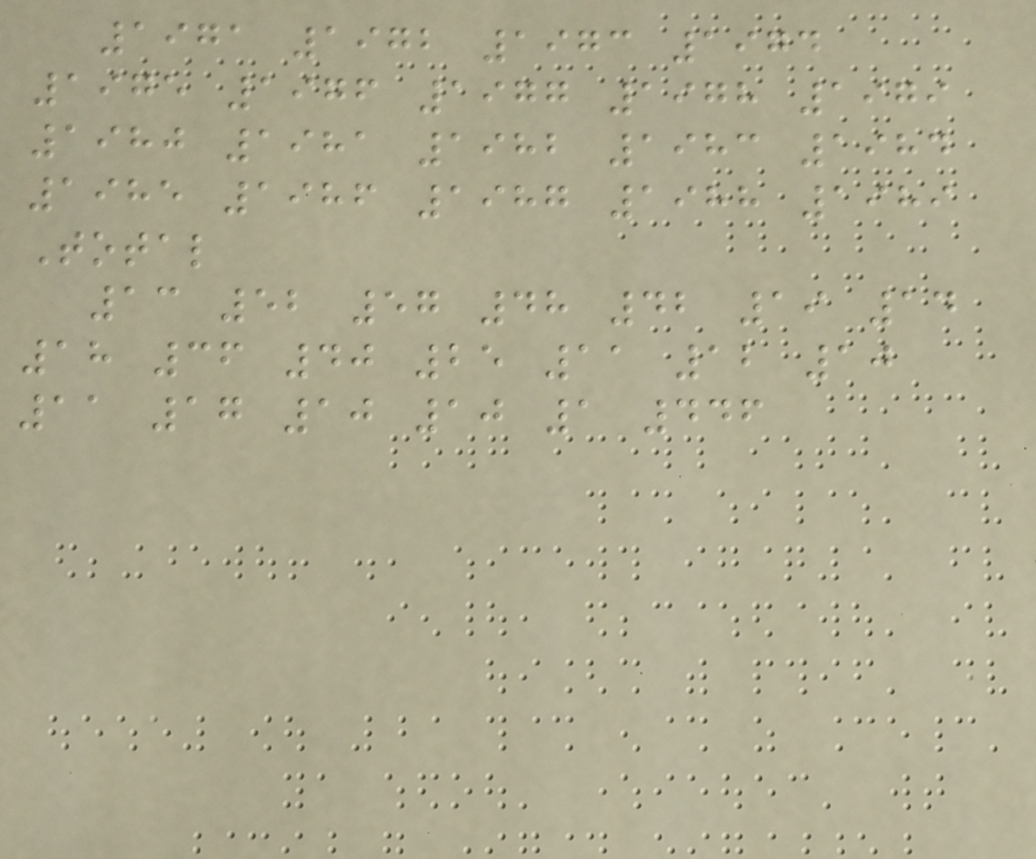1971 1972 1973 1974
1975 1976 1977 1978 1979
1980 1981 1982 1983 1984
1985 1986 1987 1988 1989
Total
13 52 57 48 42 19 14
18 36 40 25 11 12 10
11 17 10 10 1 446
